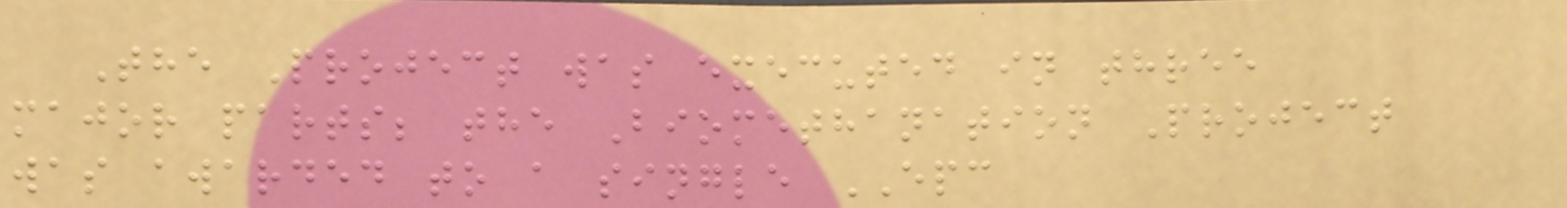The Project was executed in three
major parts; the Biomethanation Project
was awarded to a single EPC
